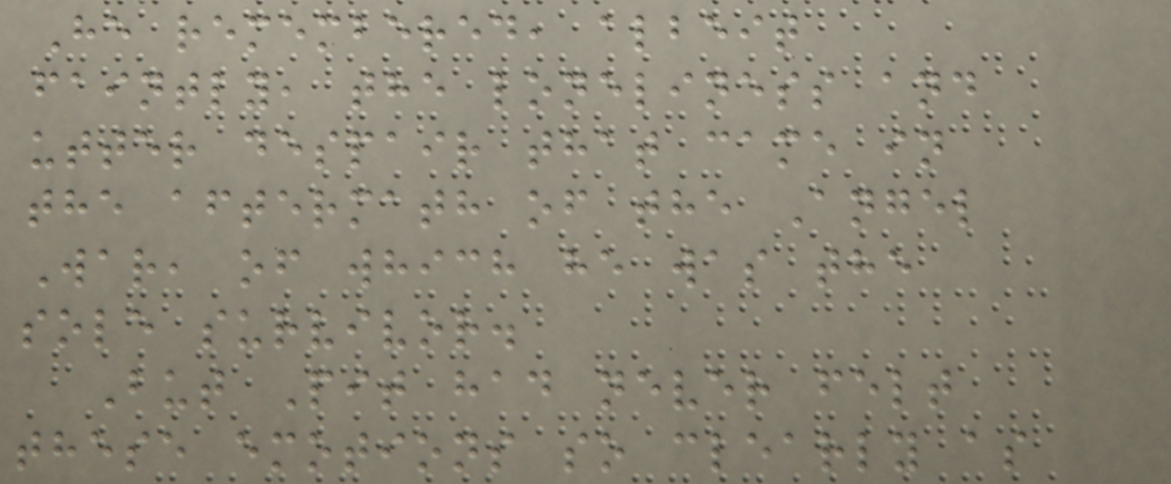He remembered, albeit
faintly, the loneliness and
utter despair that came in
the aftermath of the Angel
War, of which he was the
sole survivor.
But Pit had never felt
these emotions so clearly as
